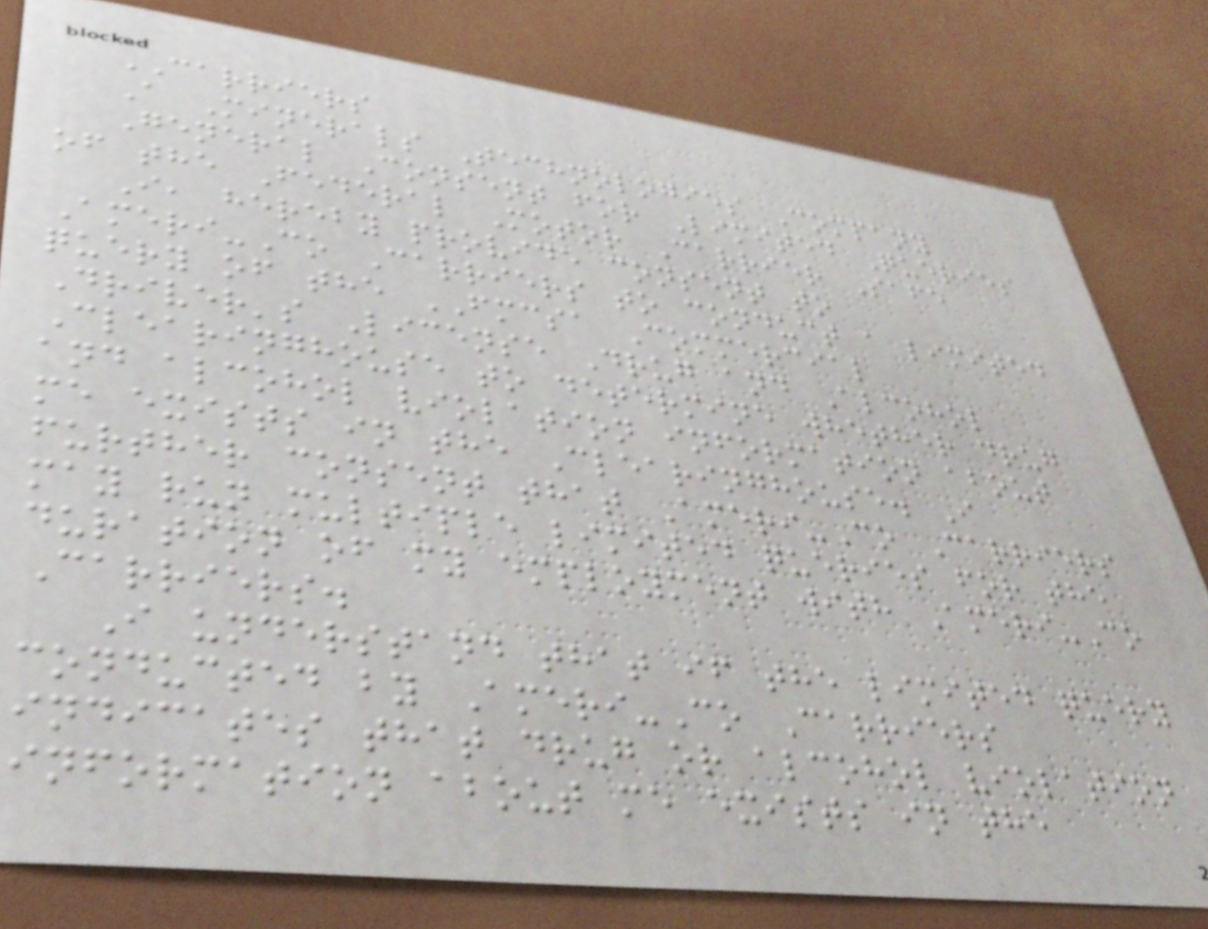CARRIERS
A Minerals Technologies Company
General Consent for Limited Queries
of the Federal Motor Carrier Safe
I, hereby provide consent to
Ameri-Co Carriers to conduct a limited
query of the FMCSA Commercial
Driver's License Drug and Alcohol
Clearinghouse to determine whether drug
and alcohol violation information about
me exists in the Clearinghouse. I
further consent that Ameri-Co Carriers
may run multiple limited queries for the
duration of my employment with Ameri-Co
Carriers.
I understand that if the limited query
conducted by Ameri-Co Carriers
indicates that drug or alcohol violation
information about me exists in the
